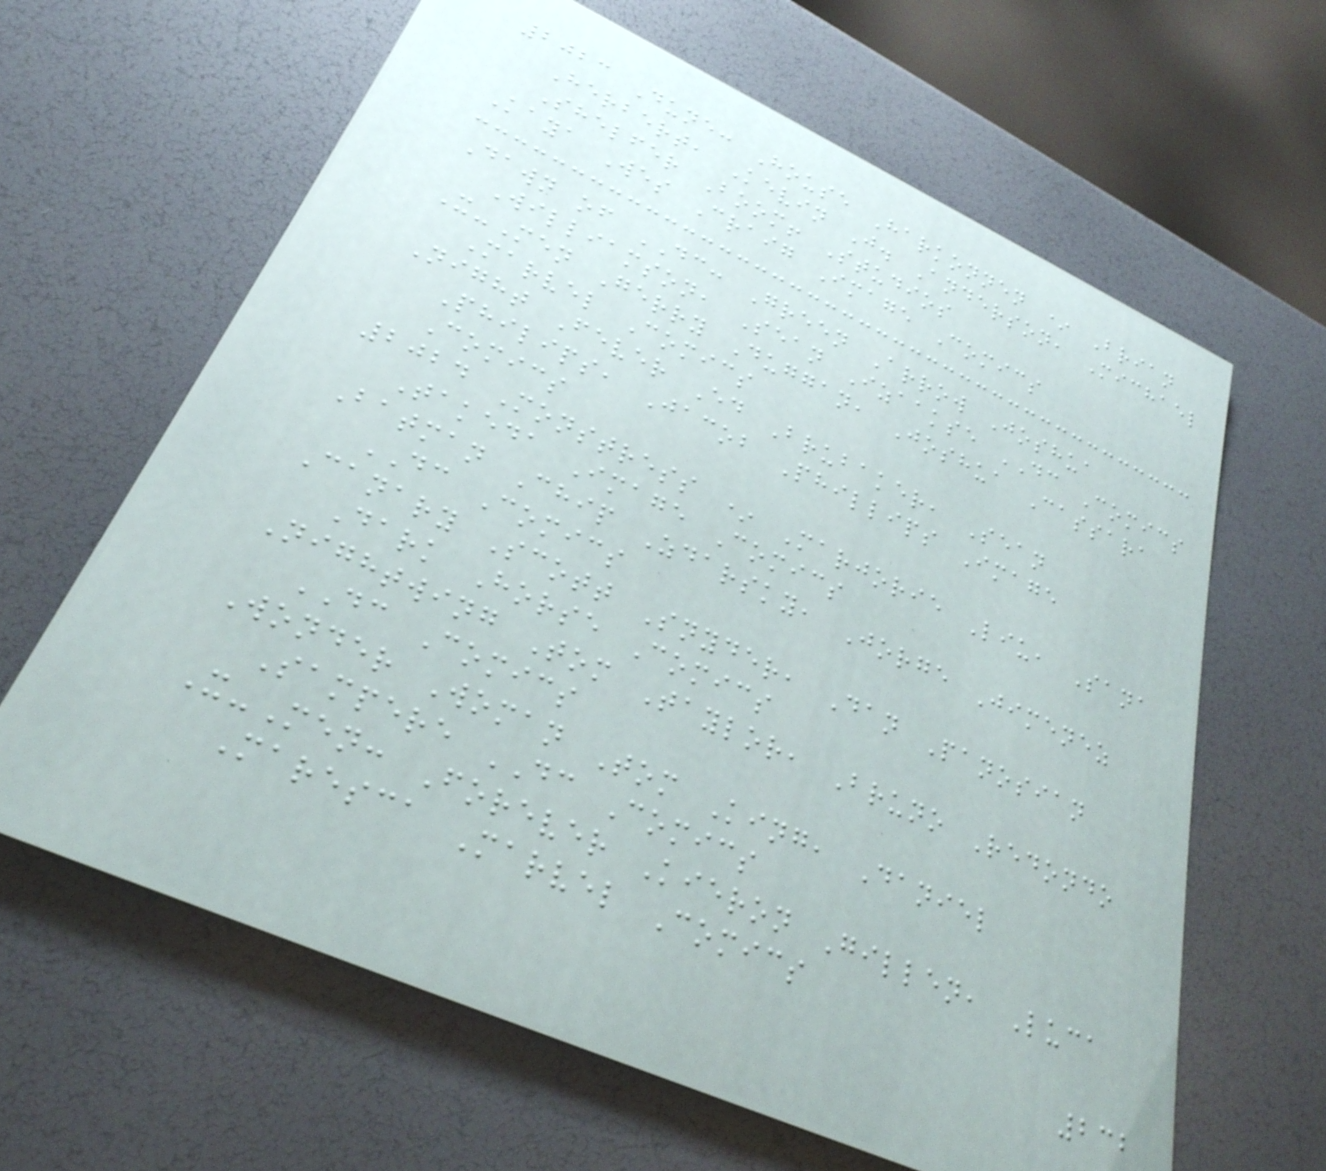2023 Dune: House Harkonnen * Brian
Herbert, Kevin J. Anderson, Michael
Shelfer Boom! Studios
Kaya Wes Craig Image Comics
Dawn of DC: Green Arrow Joshua
Williamson, Sean Izaakse DC Comics
X-Men Gerry Duggan, Joshua Cassara
Marvel Comics
Night Fever Ed Brubaker, Sean
Philips, Jacob Phillips Image
Comics
2024 Monstress * Marjorie Liu, Sana
Takeda Image Comics
Batman Chip Zdarsky, Jorge Jimenez
DC Comics
Canary Scott Snyder, Dan Panosian
Dark Horse Comics
Nightwing Tom Taylor, Bruno Redondo
DC Comics
Wonder Woman Tom King, Daniel
Sampere DC Comics
X-Men: Forever Kieron Gillen, Luca
Maresca Marvel Comics
232
